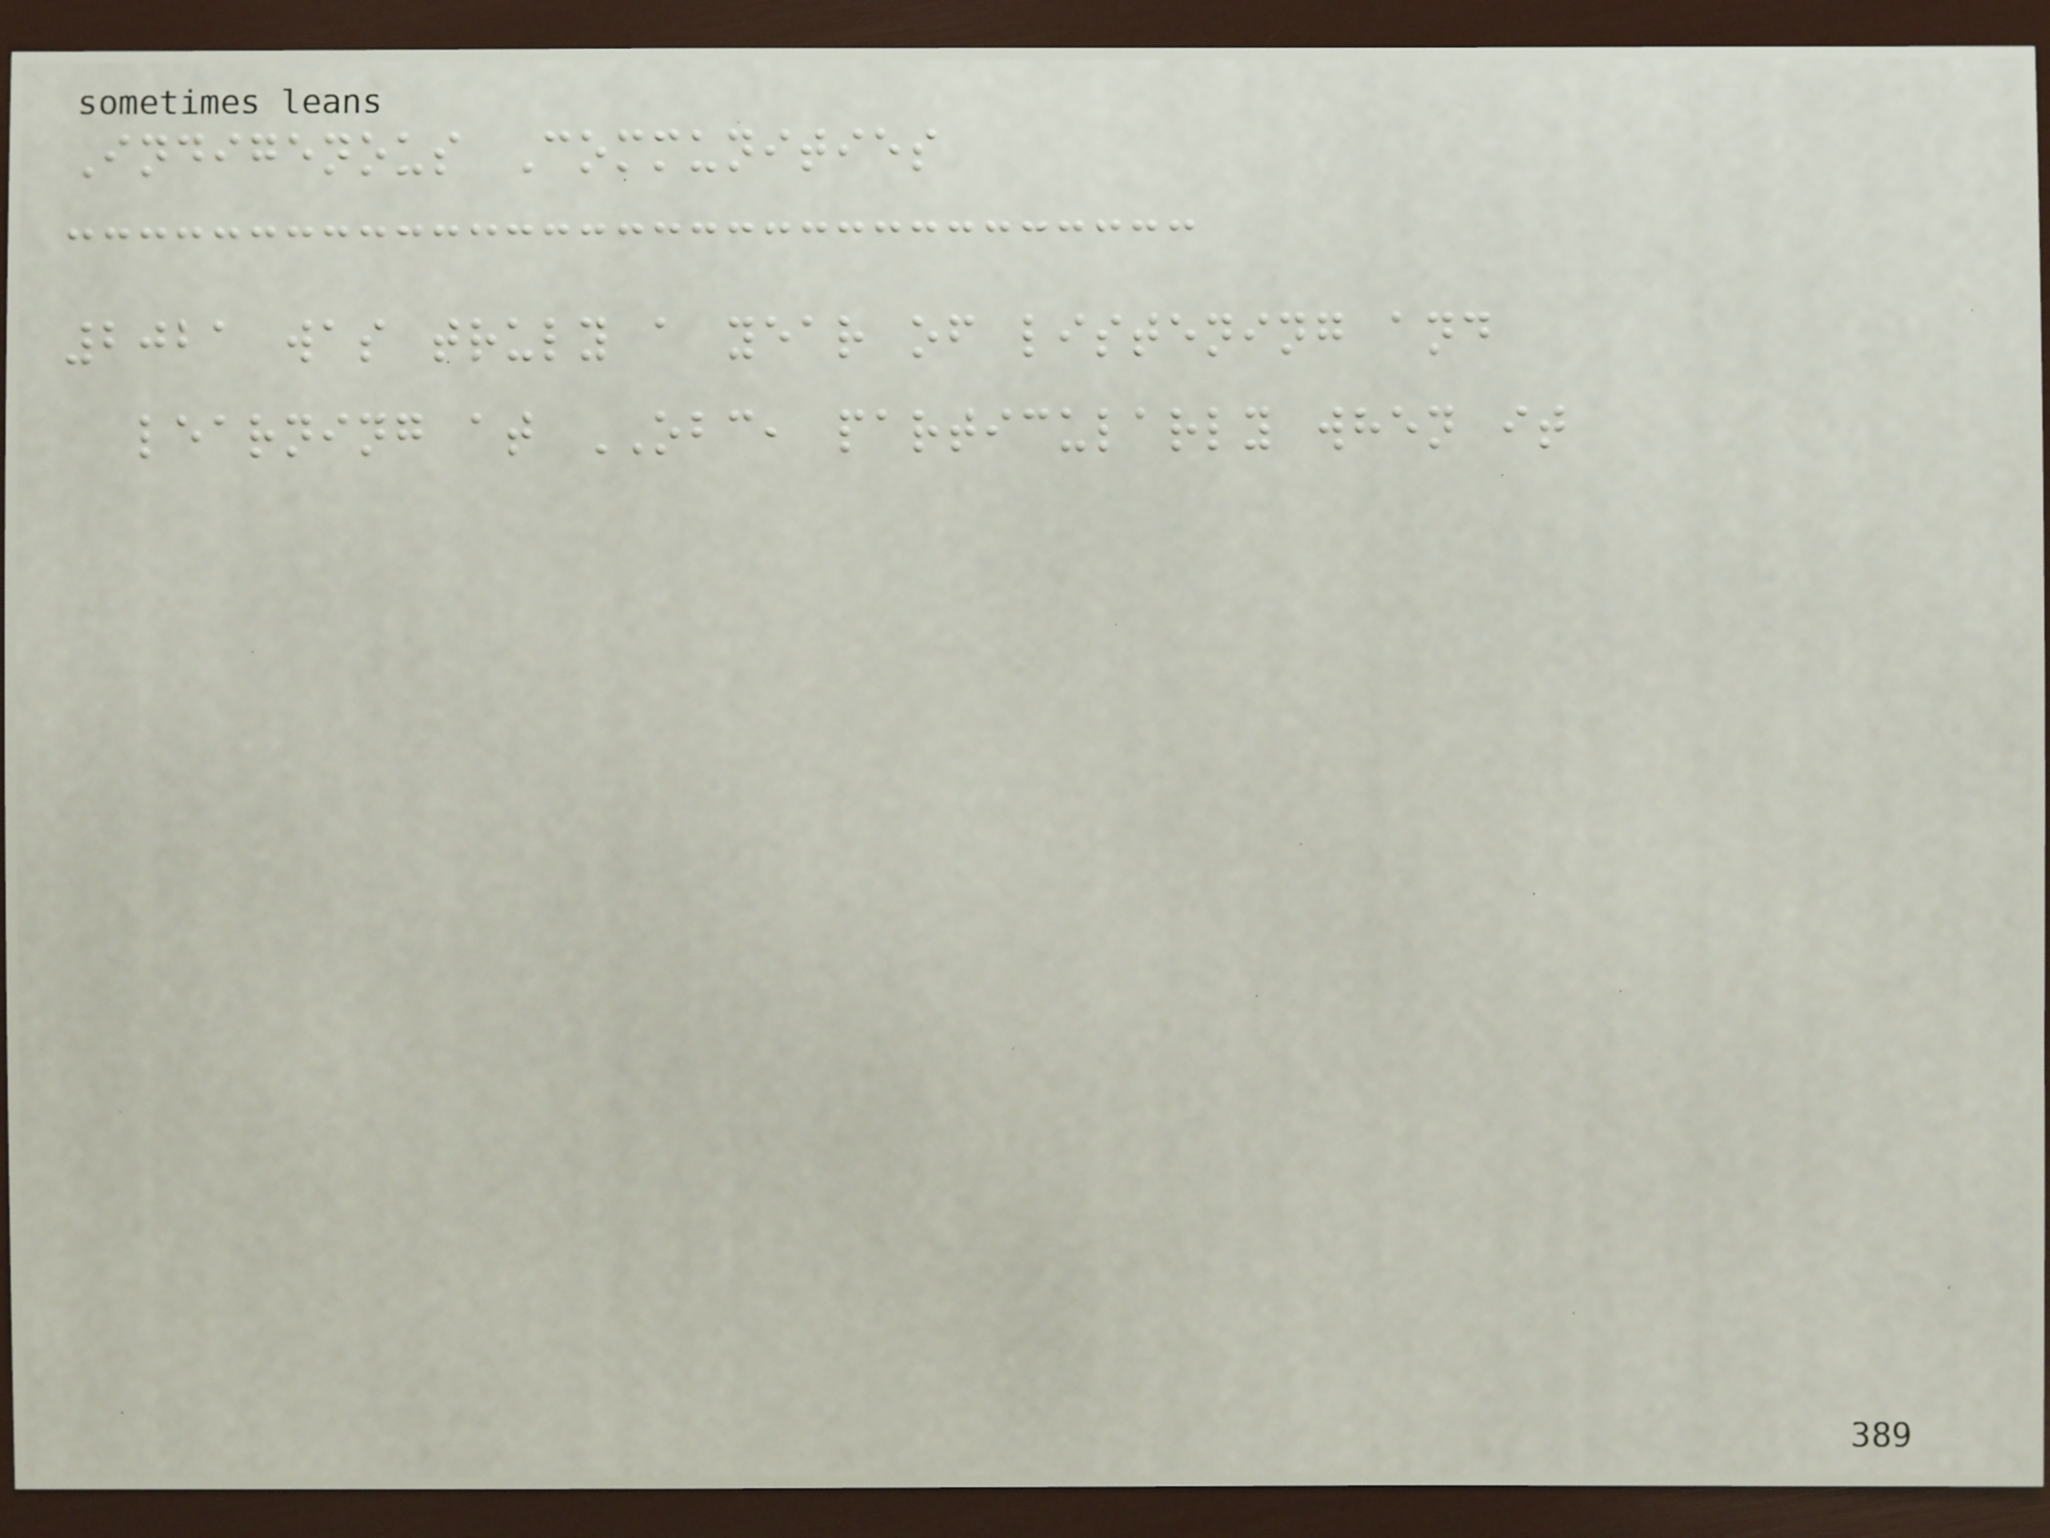Indigenous Communities
2021 was truly a year of listening and
learning at OBC, particularly when it
